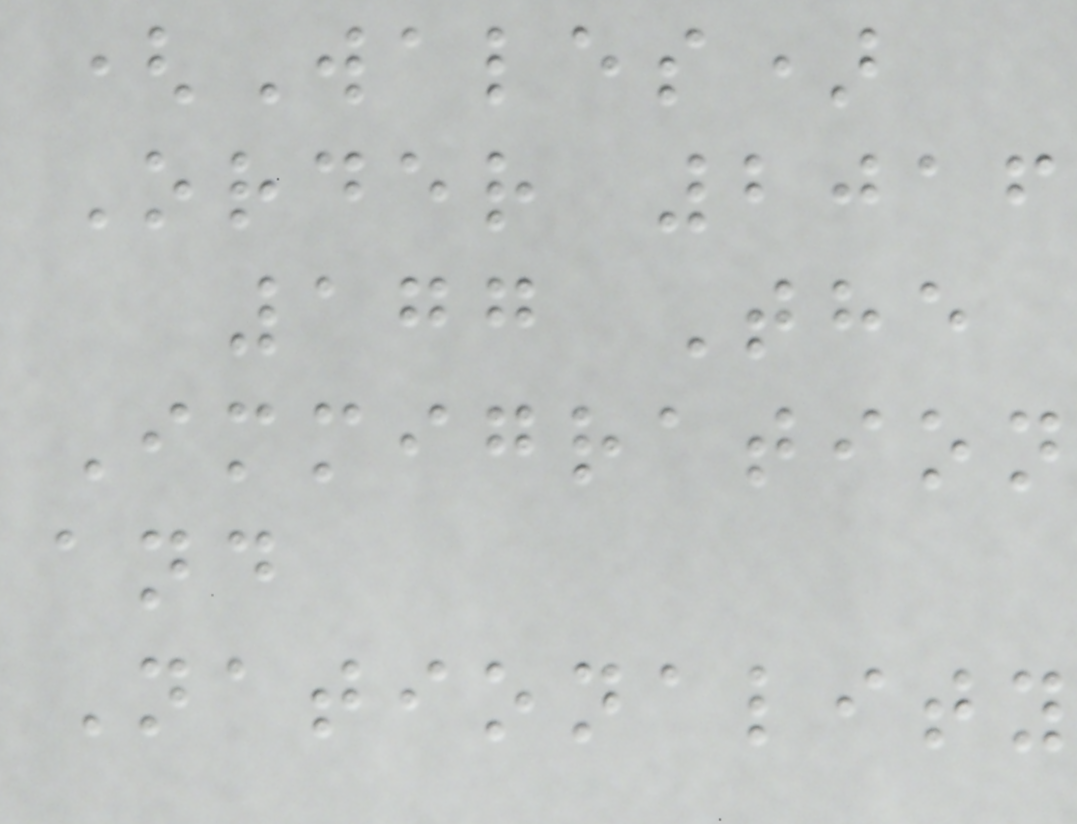(Wales)
Order 2016
177 The
Immigration
and
Nationality
